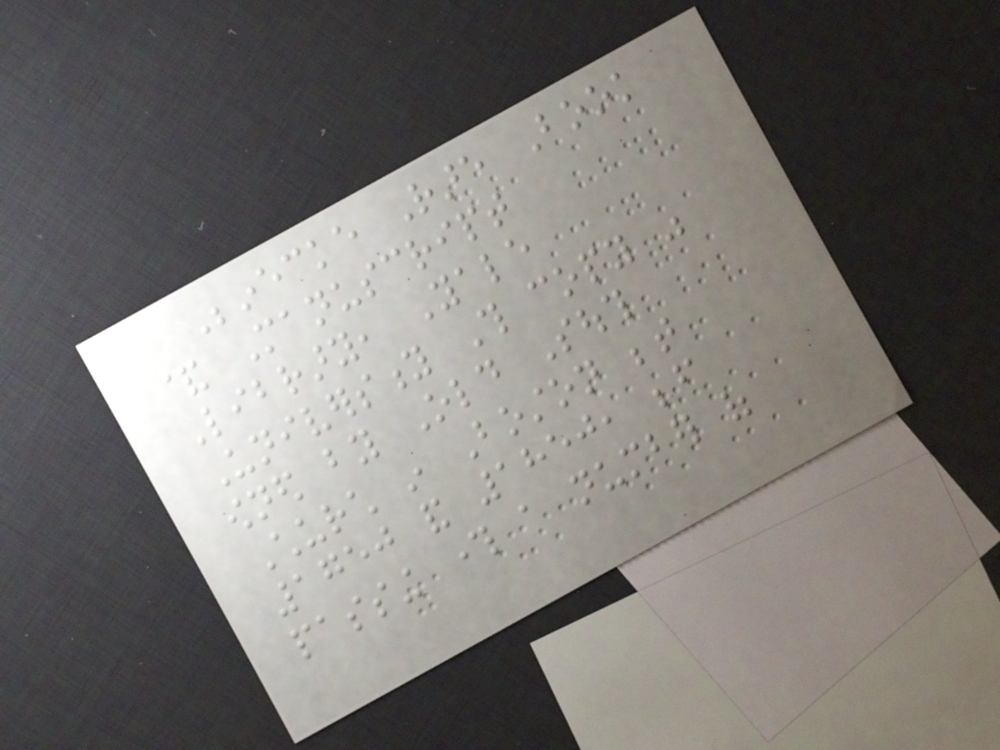Beinecke Rare Book
& Manuscript
Library, Yale
University This copy was
owned by Old South
Church in Boston between
1750 and 1850, before
passing through a number of
